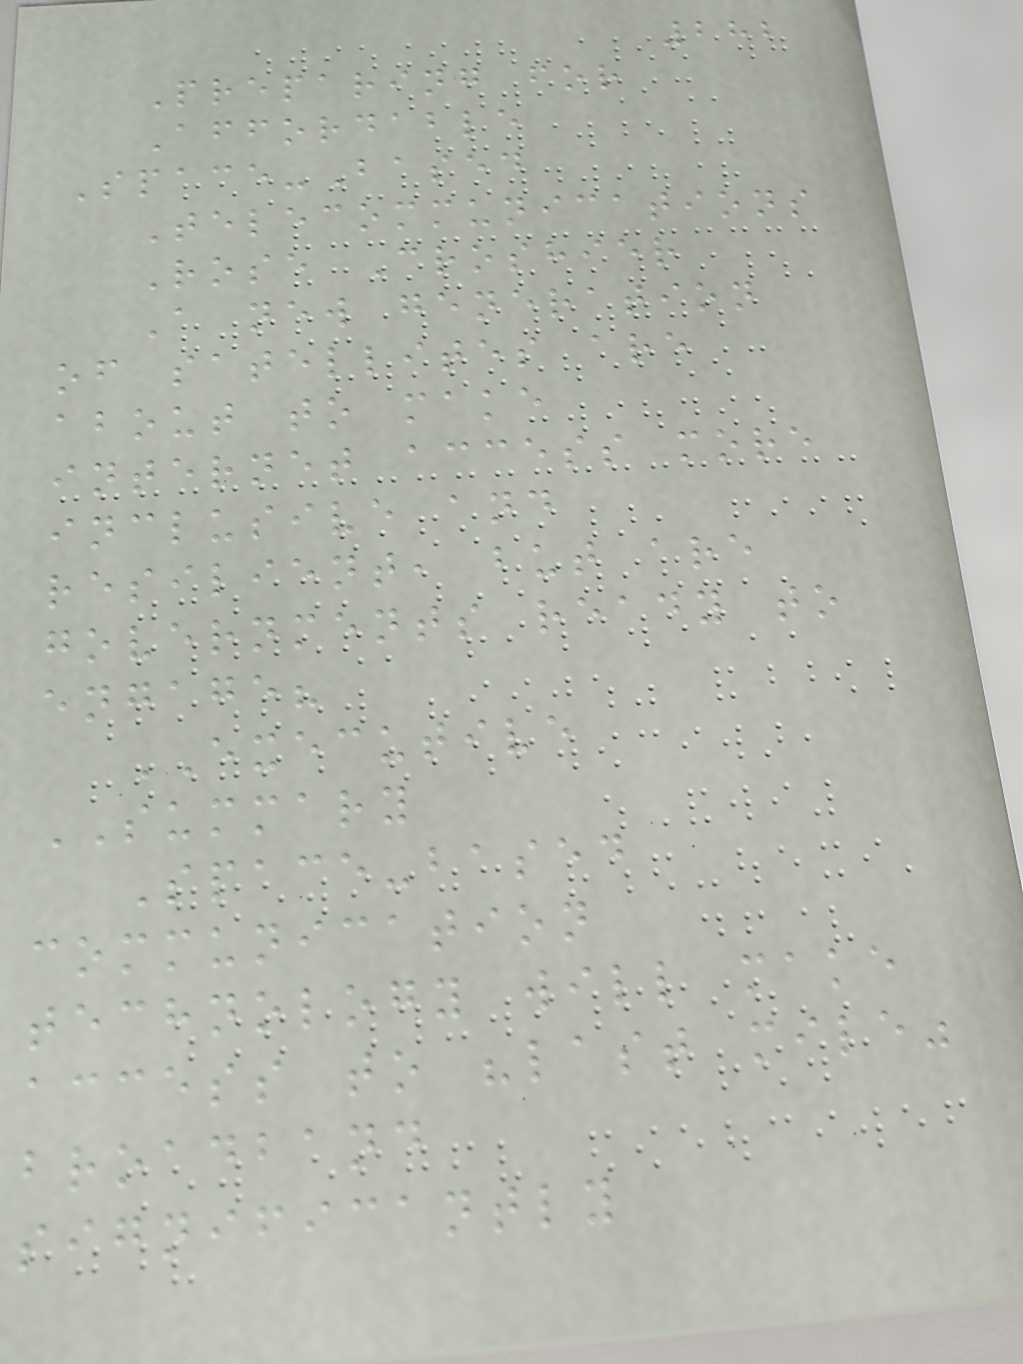282
Preparing for
Affordable
Space-Based
Telecommunications
Rose Croshier
A new generation
of satellites are
about to make
internet access more
inclusive and
resilient, but are
governments ready to
engage?
EXECUTIVE
SUMMARY
Space-based
communication
technology will make
access to "last mile"
broadband
significantly
